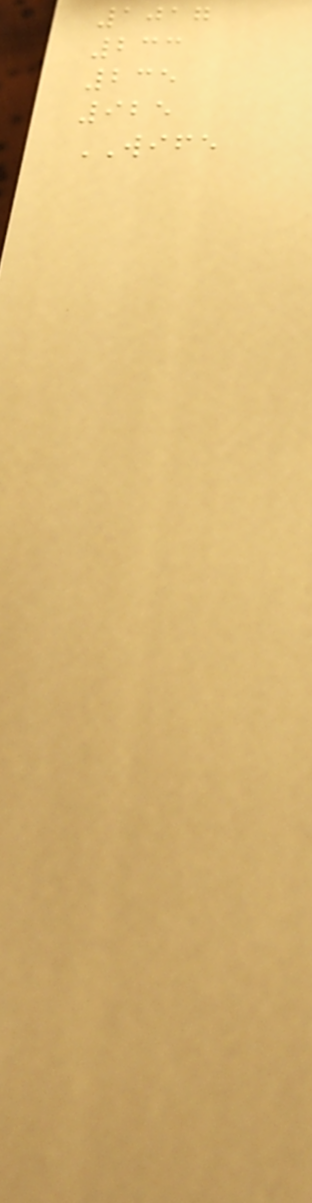1017
233
235
925
WIFE
